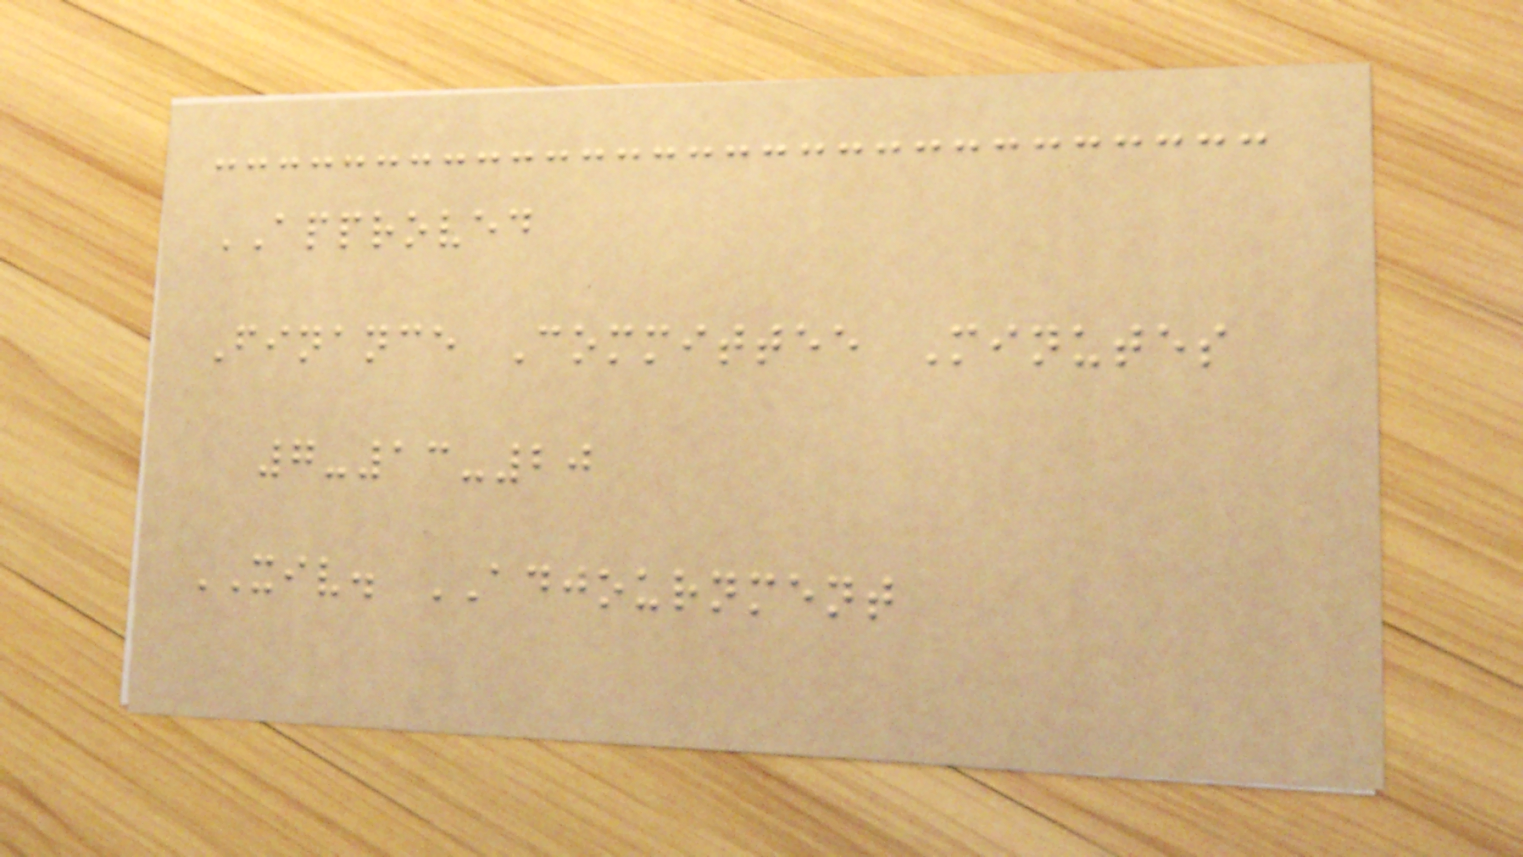APPROVED
Finance Committee Minutes
7-13-20
XIV. ADJOURNMENT
